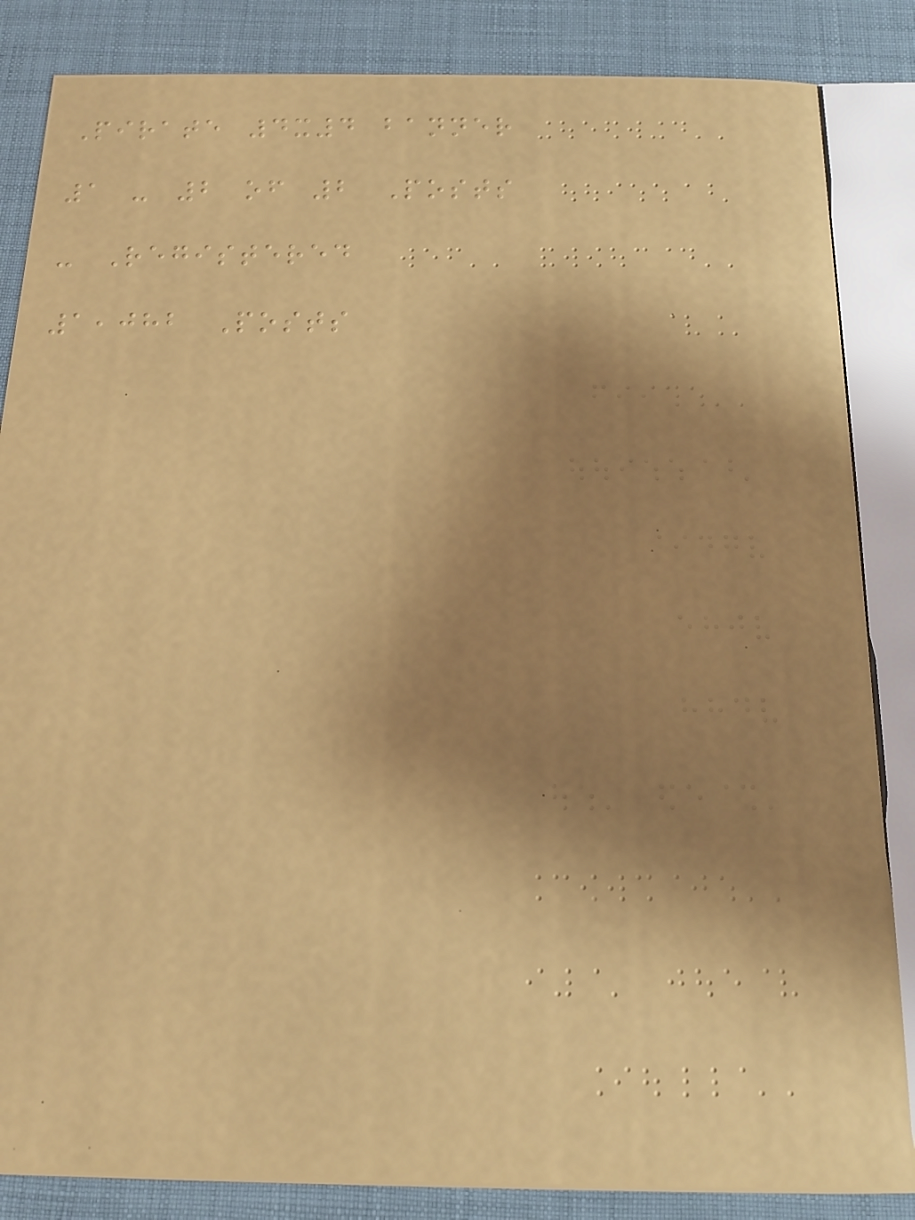Pirate 4x4 banner
1 - 2 of 2 Posts
- Registered
1,082 Posts
